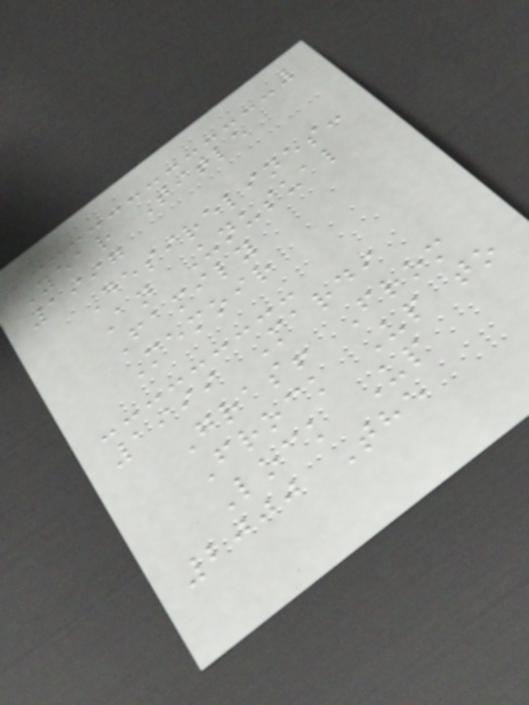Year Title
1997
Desirelines:
An Unusual
Family
Memoir
1999 Mardi
Gras! From
Frock Up to
Lock Up
2000 The
